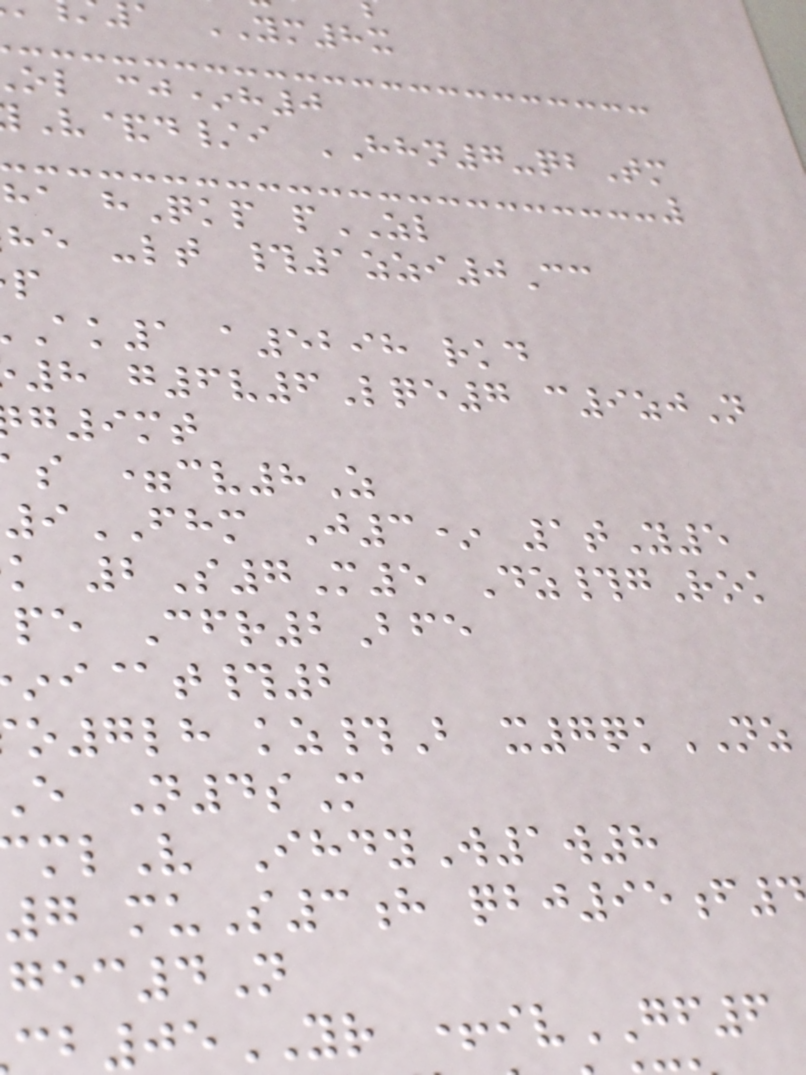a YM8x
ol cj*h0
V&d/i HHN7-qbTm
ha hQkp pZL
he -lt #1zzi0Cc
ak1 a5298 rkd
8 g6v6Lqe7 c9zjN
g9mt
s =cv8Z
9FHM J3* 1tY5
k 2S7M5 Dz#gRok
pe Cfr2Bfe
i@t#2
o7lh kz#B x7qkNZ
e N4sM
mlV IhdyW1w8
7 muS3h qbj95f
gec4N
b05YR +ivGF6
